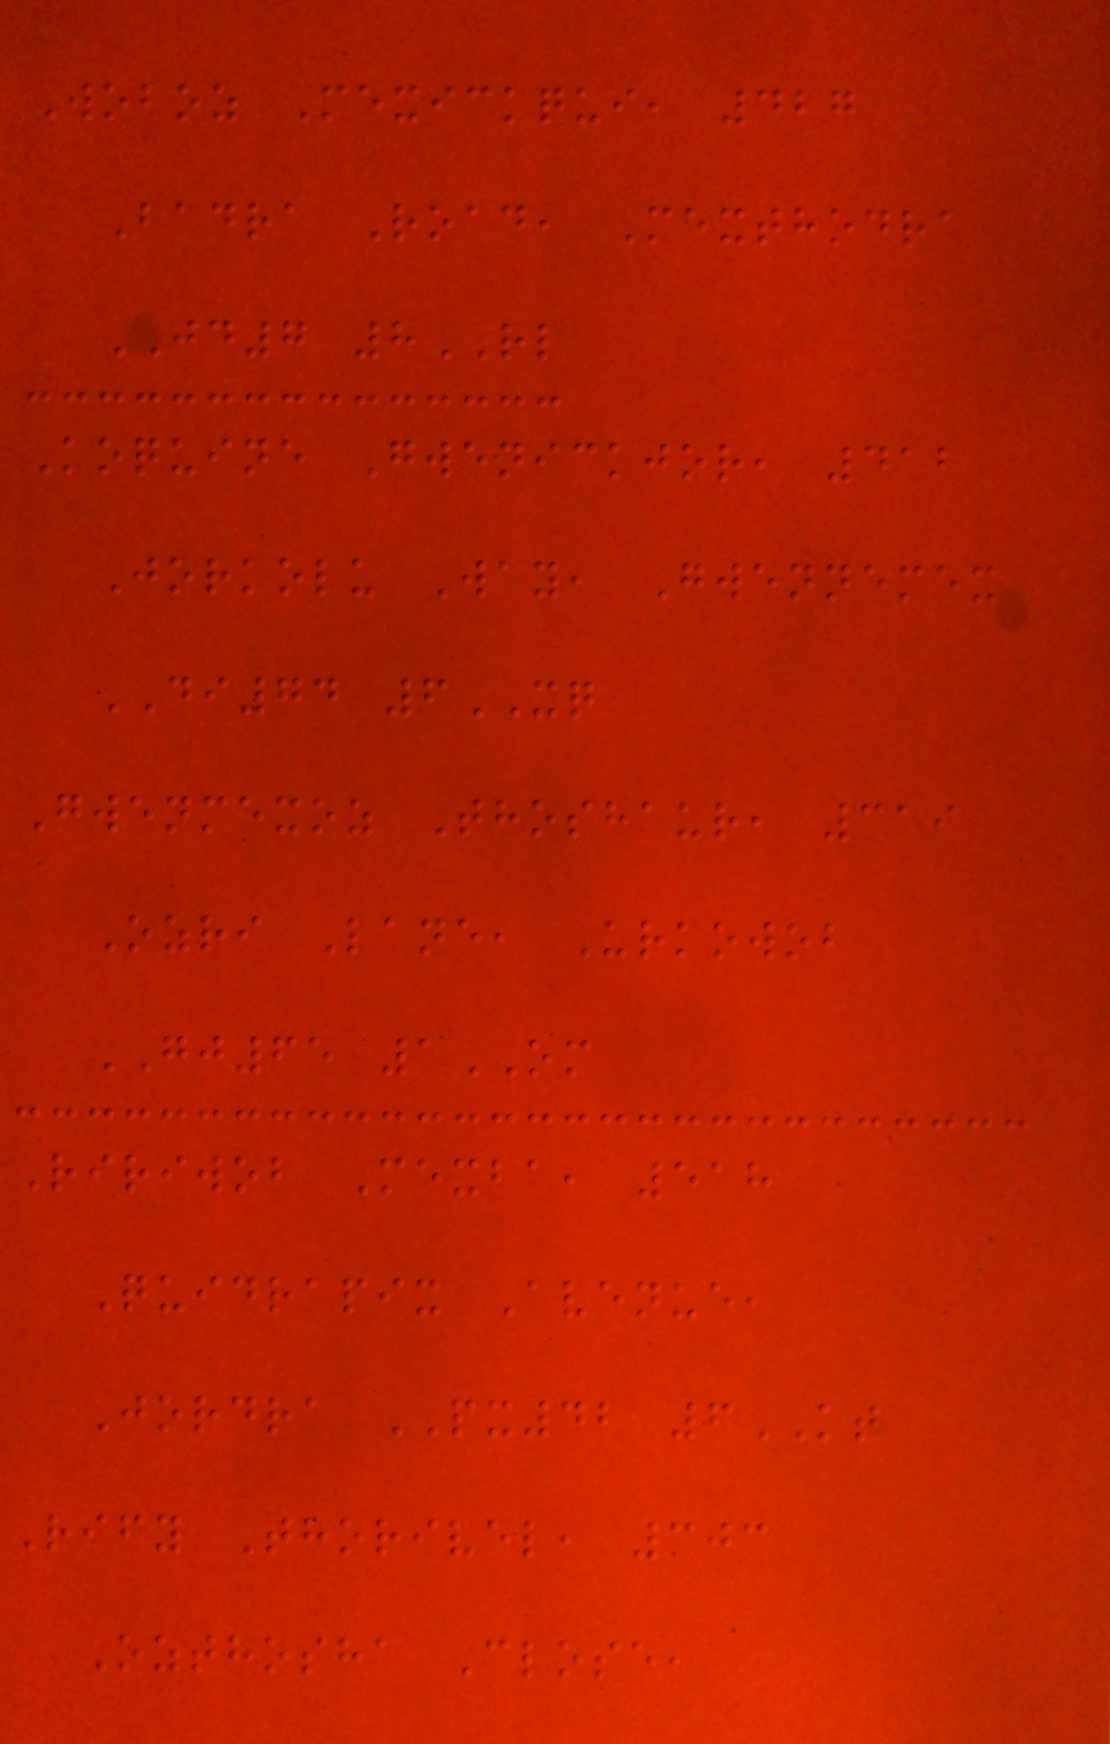Woboz Mexickqui, 427
Badra Road, Mexthodra
JD7 8RL
Koquine Gwenickjor, 412
Jorkolu Way, Gwennemex
DI74 6XQ
Gwenmexoz Thoshaur, 319
Ozri Lane, Urkowob
GJ65 1OM
Ririwob Mexba, 518
Quidrapix Avenue,
Jordra PX42 6KT
Rify Thorivel, 303
Ozthosha Close,
